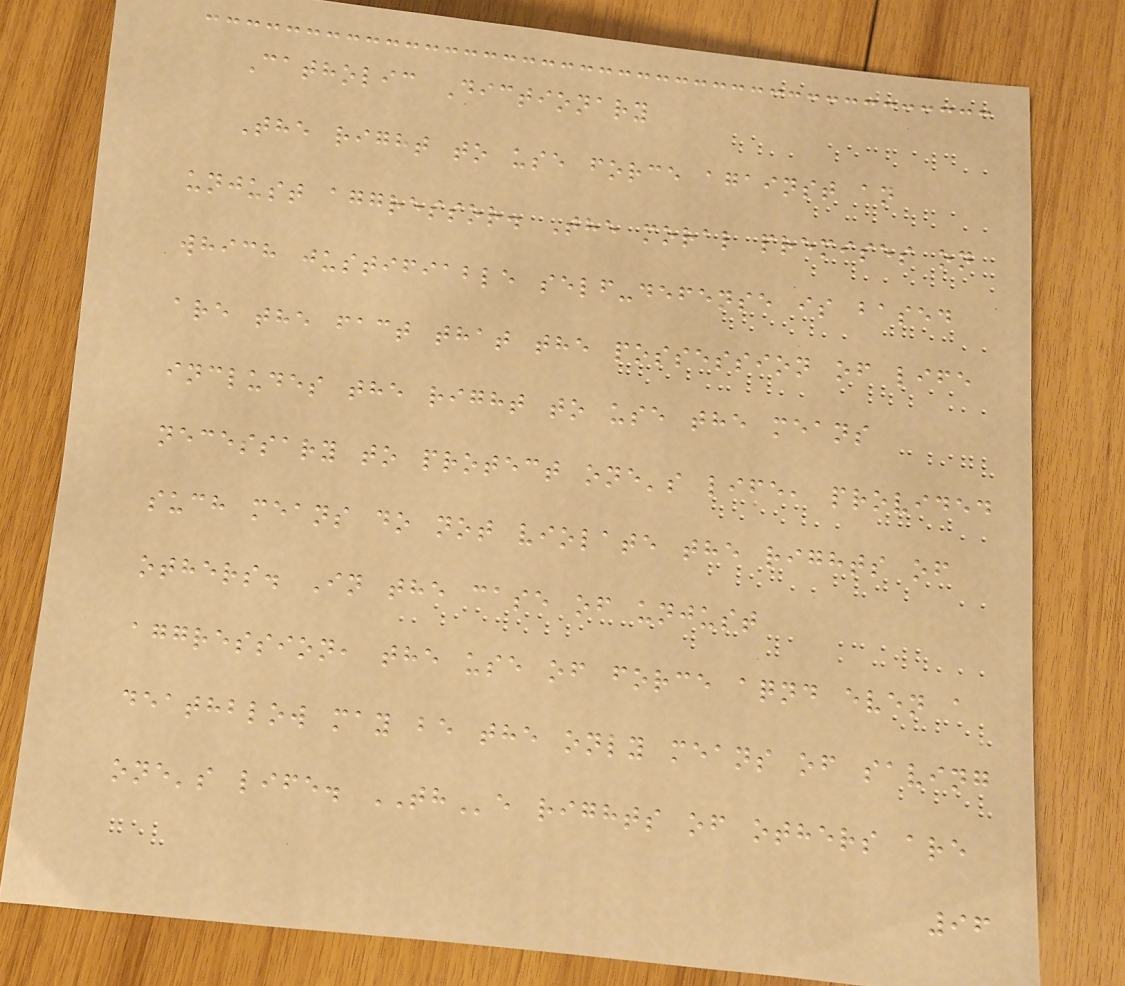Catholic Dictionary
The right to use force against an
unjust aggressor. The moral premises on
which justifiable self-defense is based
are the fact that the possession of life
includes the right to use the means
necessary to protect one's life, provided
such means do not violate the rights of
others. In the case of unjust
aggression, the use of force aqnd even a
deathblow may be the only means of saving
one's life. THe rights of others are
96
